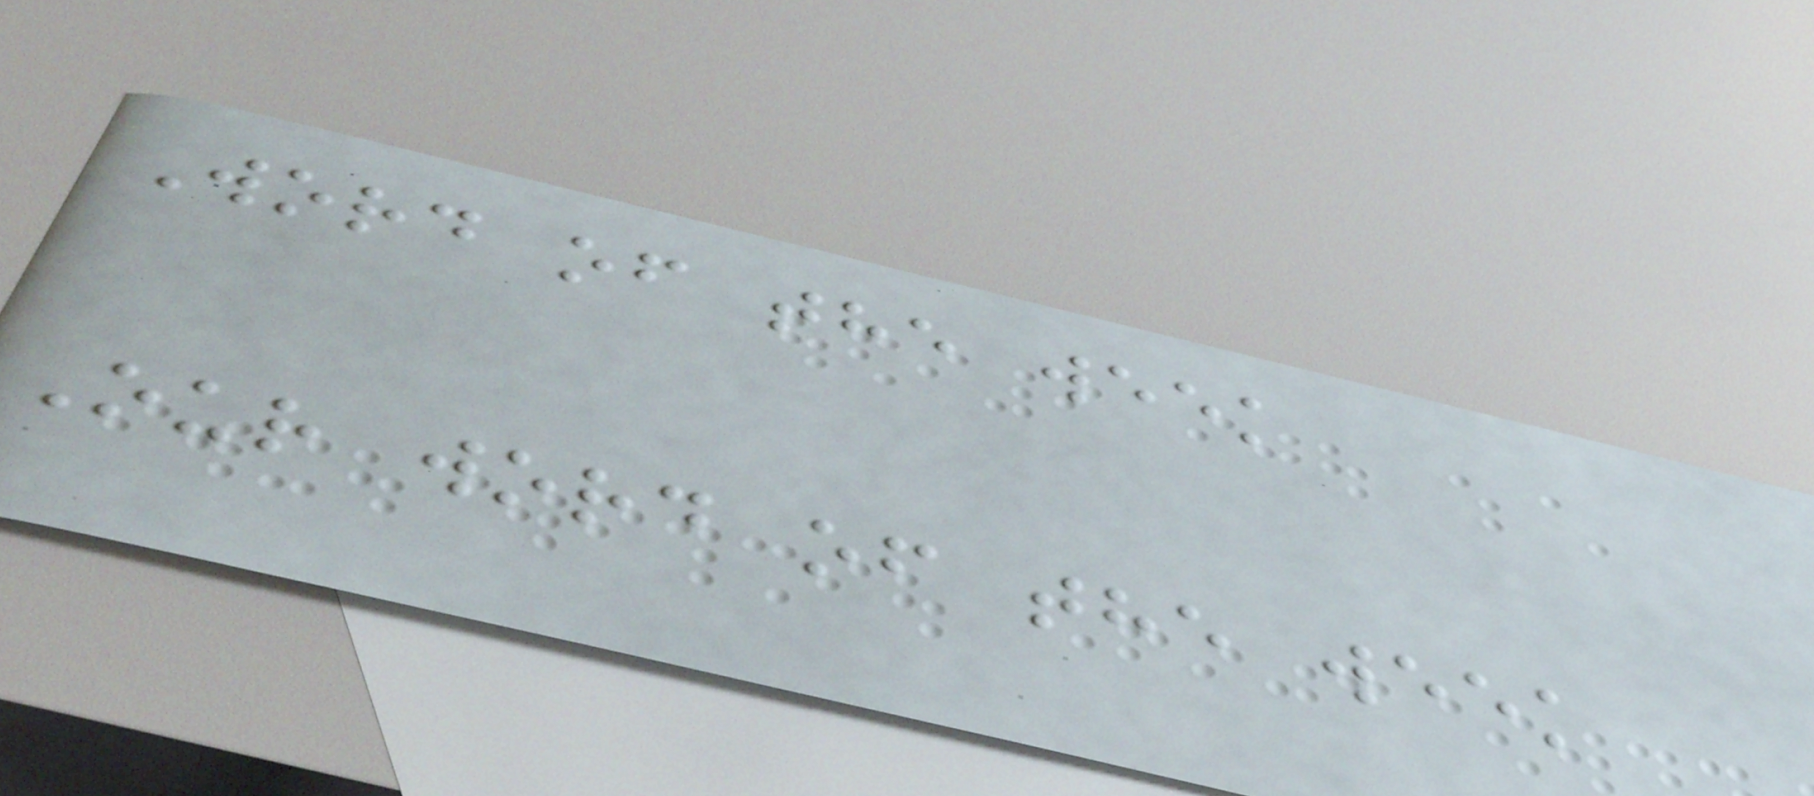Word of the week
Our word of the week
